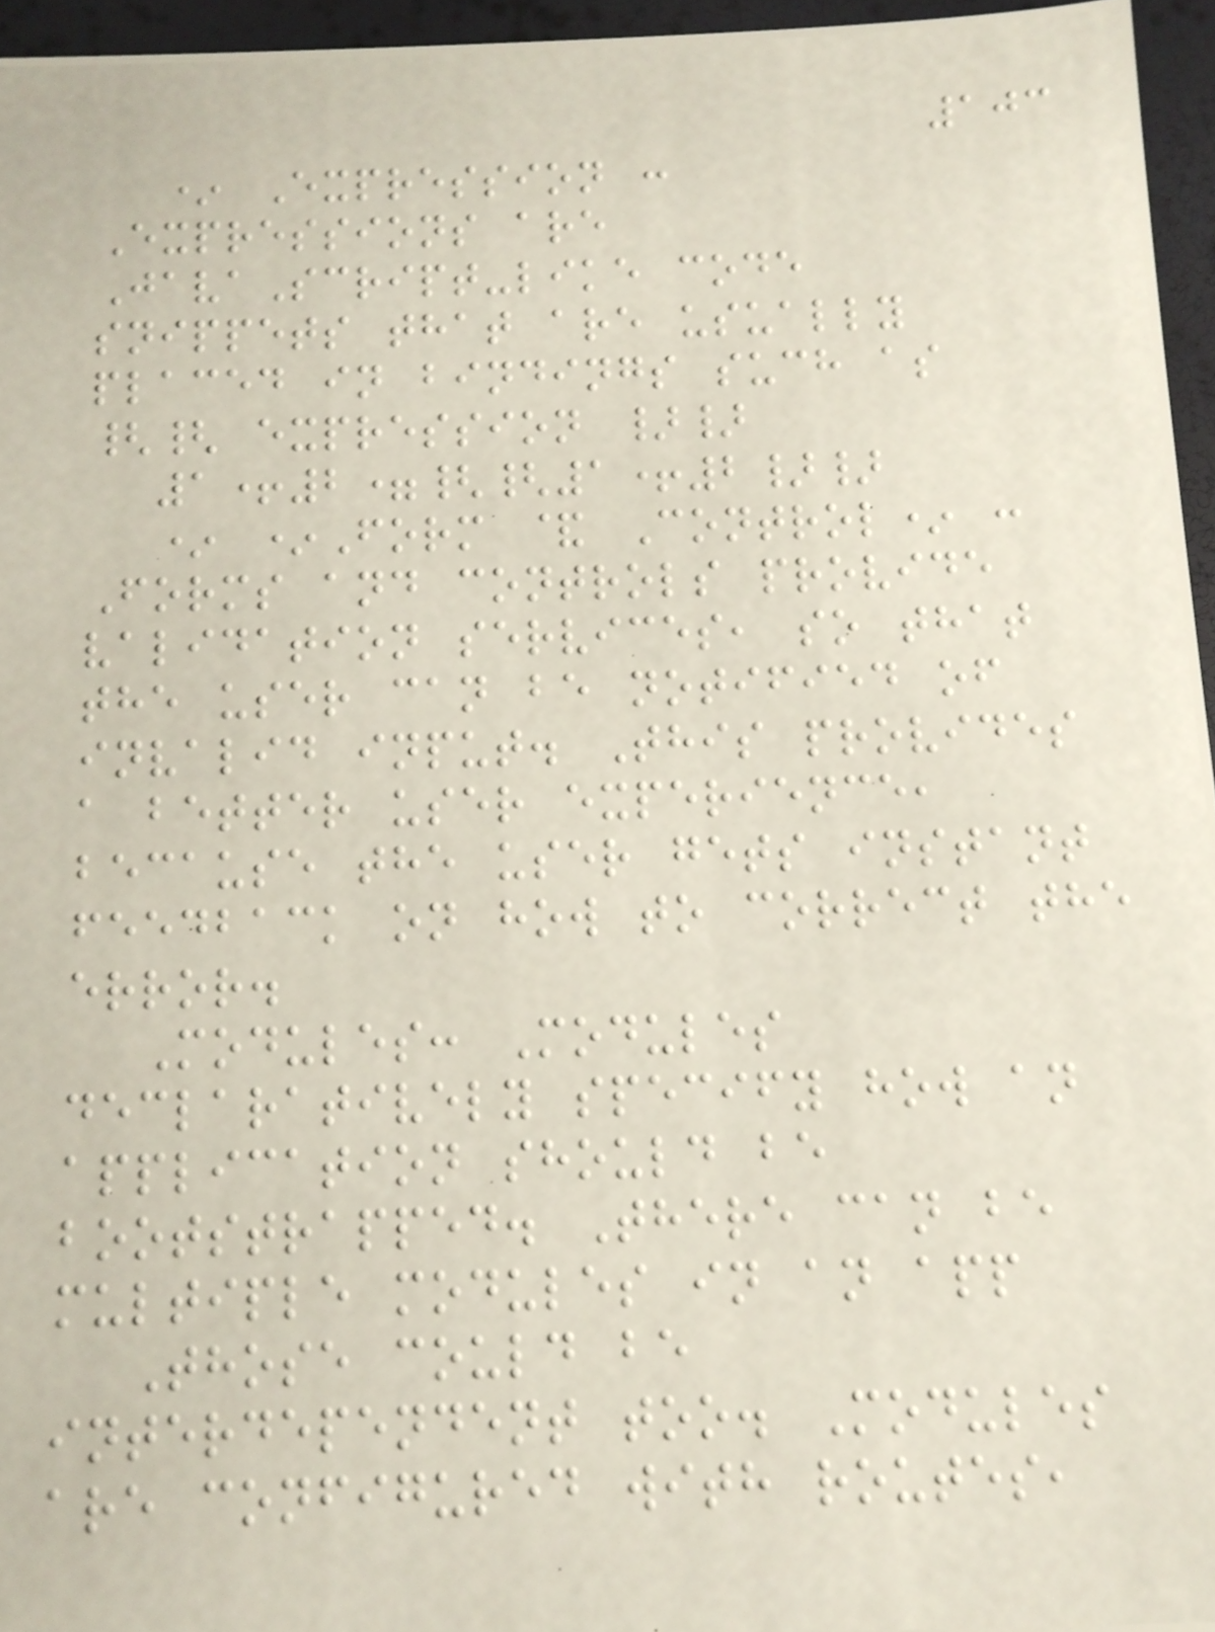103
* Expression :
Expressions are
JavaScript-like code
snippets that are usually
placed in bindings such as
{{ expression }}
1+2={{1+2}}
* *Form & Control* :
Forms and controls provide
validation services, so that
the user can be notified of
invalid input. This provides
a better user experience,
because the user gets instant
feedback on how to correct the
error.
Modules: Modules
declaratively specify how an
application should be
bootstrapped. There can be
multiple modules in an app
Those could be
interdependent too. Modules
are configured with routes,
